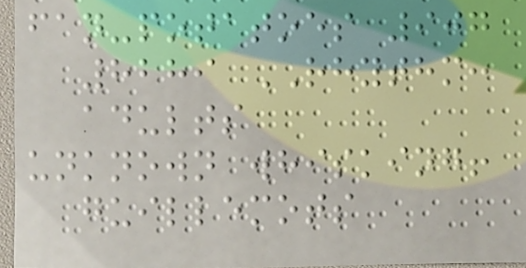fan-potatoes 907
8289 RHYTHM:
adults
unknown whisking!
guillemots
